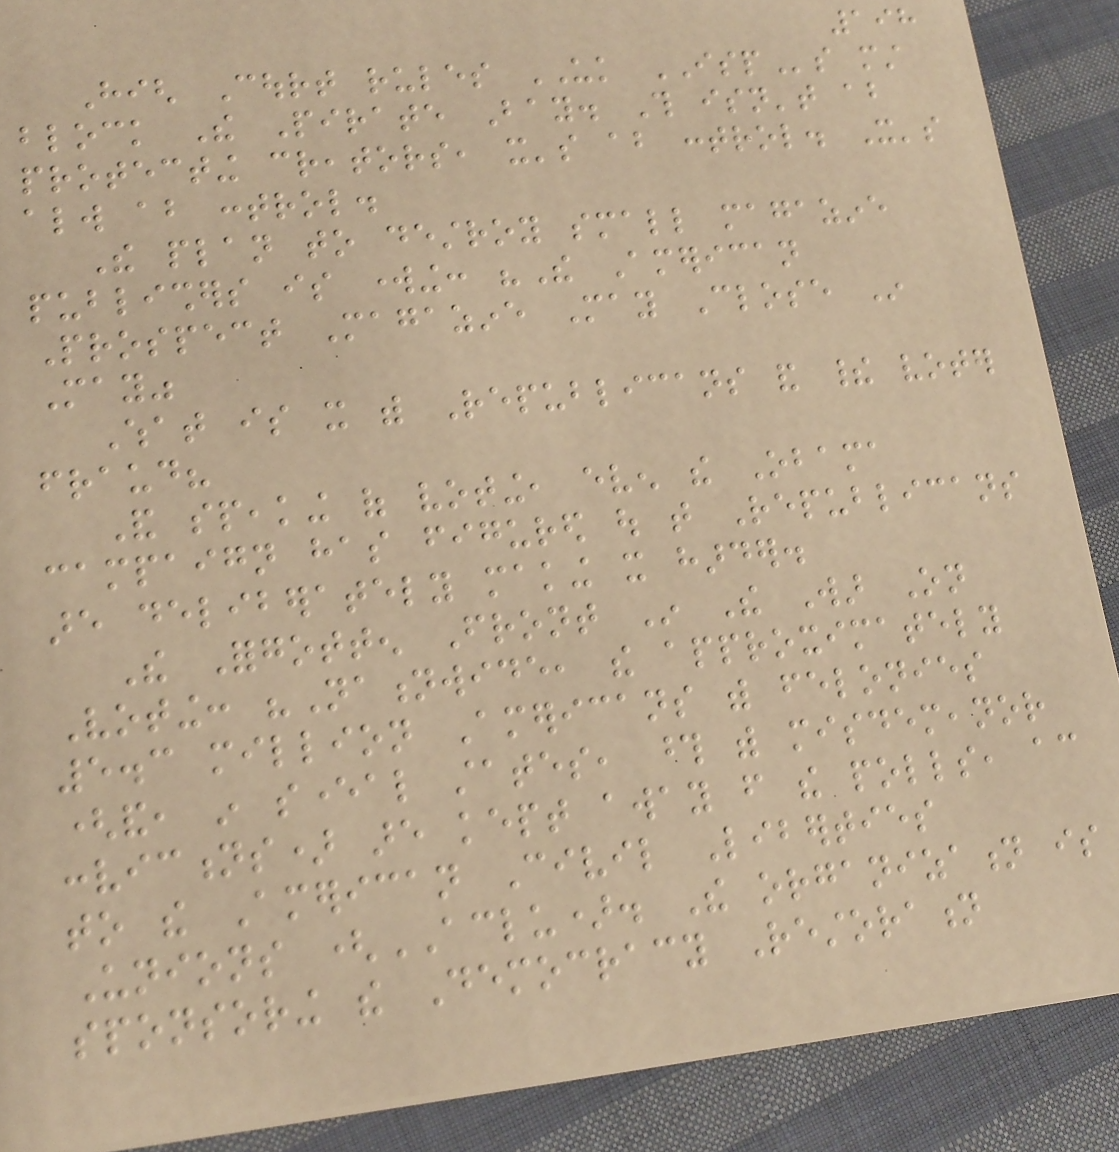198
High Court rules UK ISPs must
block The Pirate Bay. This isn't about
protecting creators, it's about control. It's
always about control.
The plan to destroy small magazine
publishers is working: "The American
Prospect Magazine May Close In
May"
What is it with Republicans and their voter
fraud?
And speaking of voting, even the Obama
campaign has figured out that Republicans
are deliberately making it harder.
The Forgotten Front In The War On
Voting: "Nationwide, the approximately
5.3 million Americans with felonies
(and, in several states, those with misdemeanor
convictions) are kept away from the polls, according
to the American Civil Liberties
Unions (ACLU). The organization is
sponsoring the Democracy Restoration
